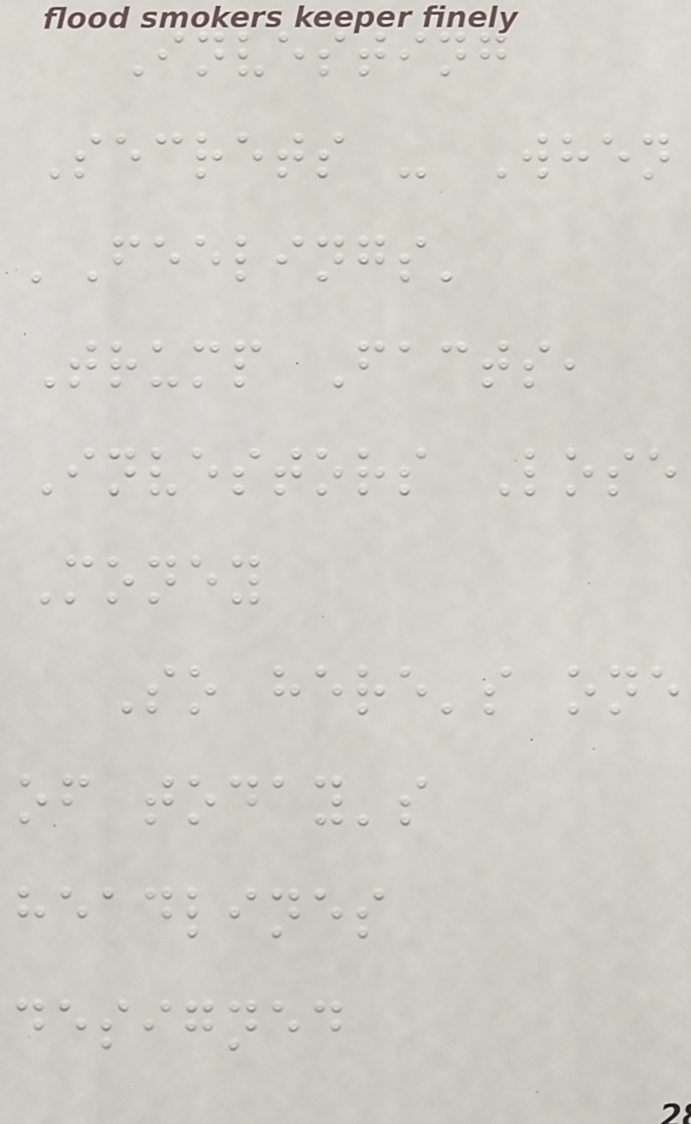Investing
Secrets - When
'Feelings'
Trump Facts,
Investors Lose
Money
So here's one
of today's
headlines
designed
